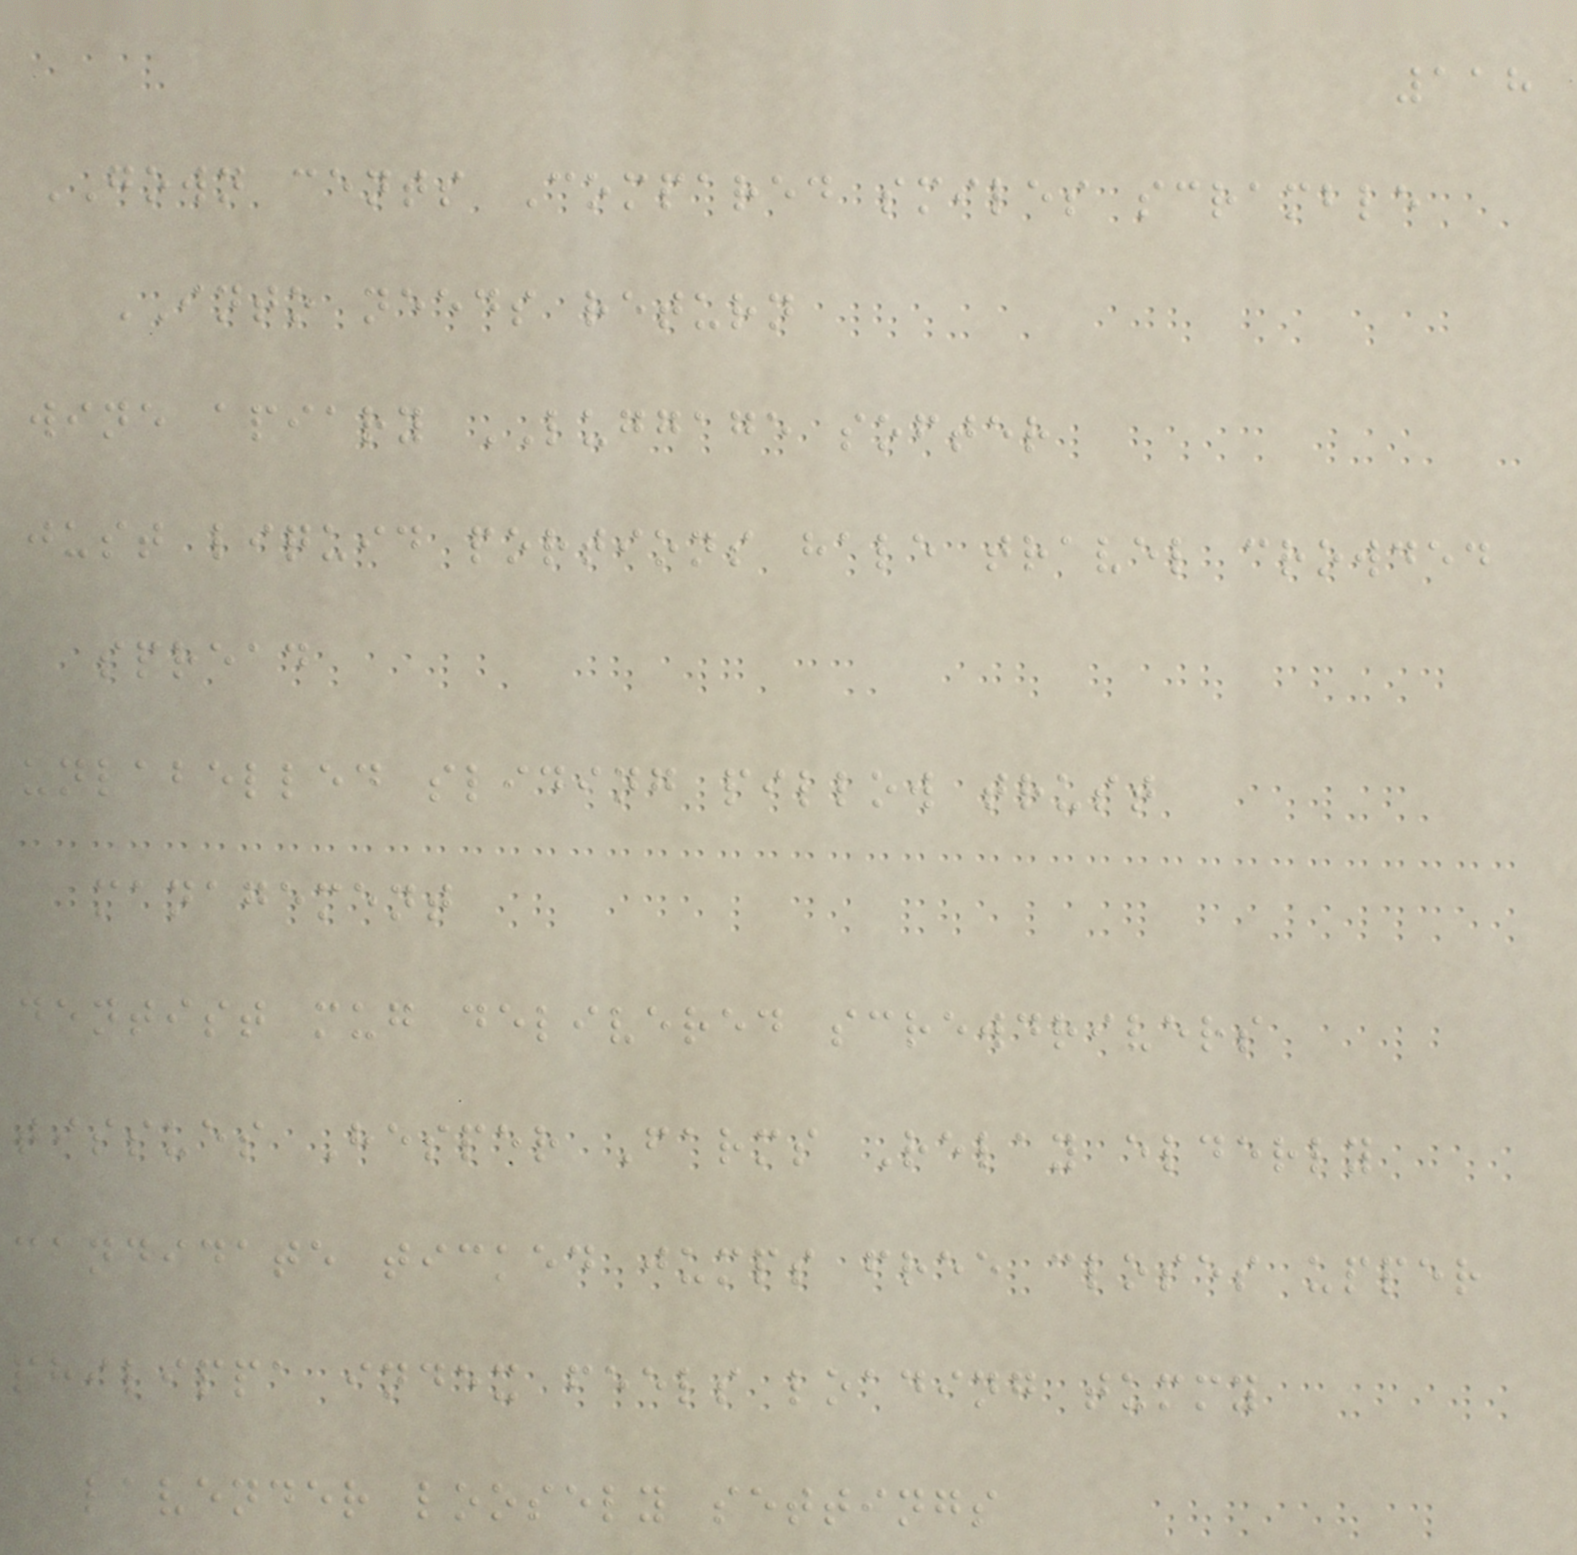118
GOWN cents Compared smiles scramble
INTO needs return
wine apiary LUGGAGE softer
just liquid portions hale travel crowded
spread
unlabelled sliding pillow trust
management
dentist mug delivered screwdrivers
tissues Hesper Farms Relay elderly
candidate ticked jumps free closes upper
philippa index feels loading tummy
lavender loosely settings
